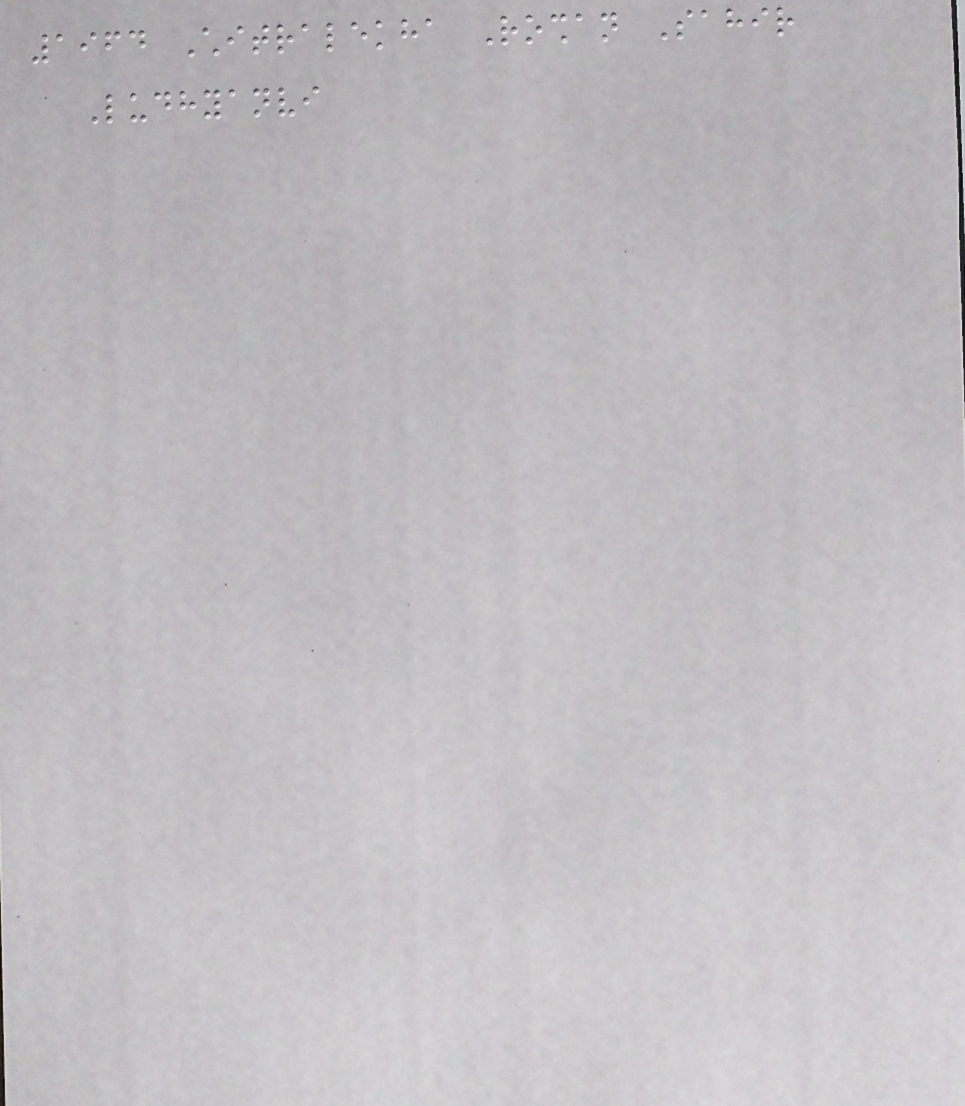1964 Chitralekha Roshan Sahir
Ludhyanvi
